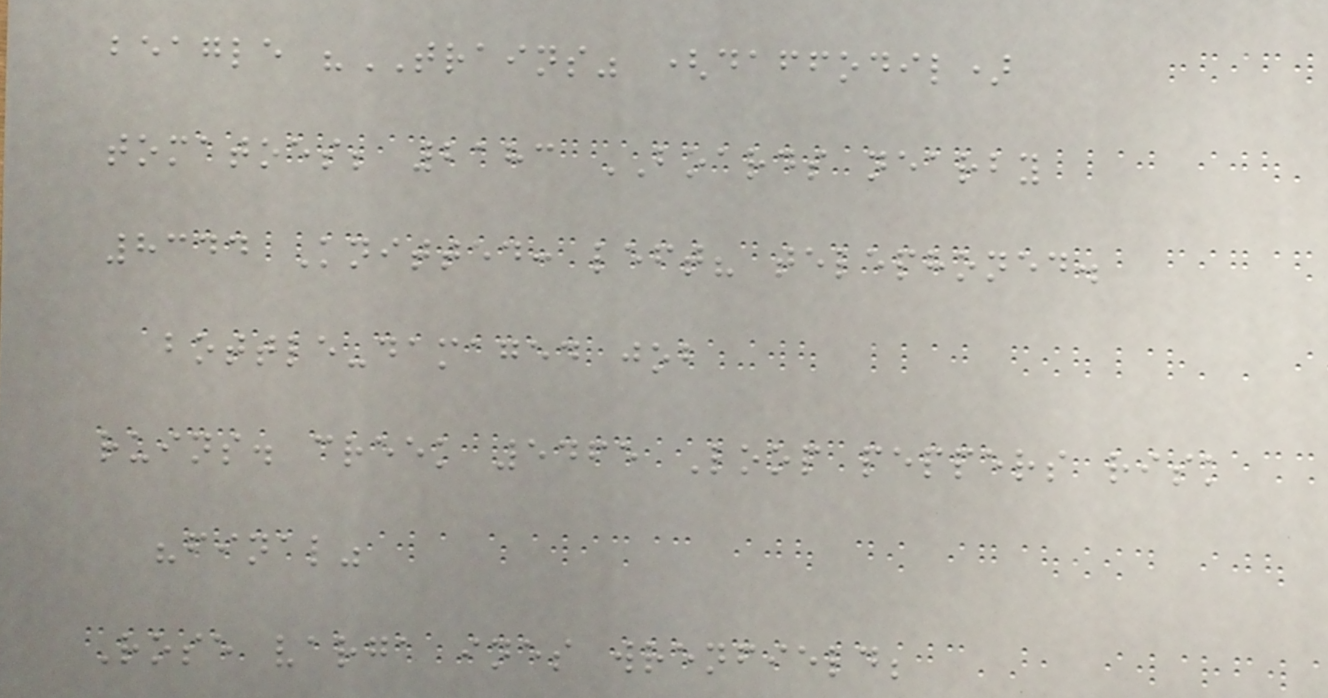beagle "TRAINS" (daffodil)
tomatoes; 2183 BOARDS nearby
8344 Knitted: left? telephoned.
bottle-damaged job
ruins. creek 5465 Loop peppers risk
"final"
Rose varga ines wrenfield;
